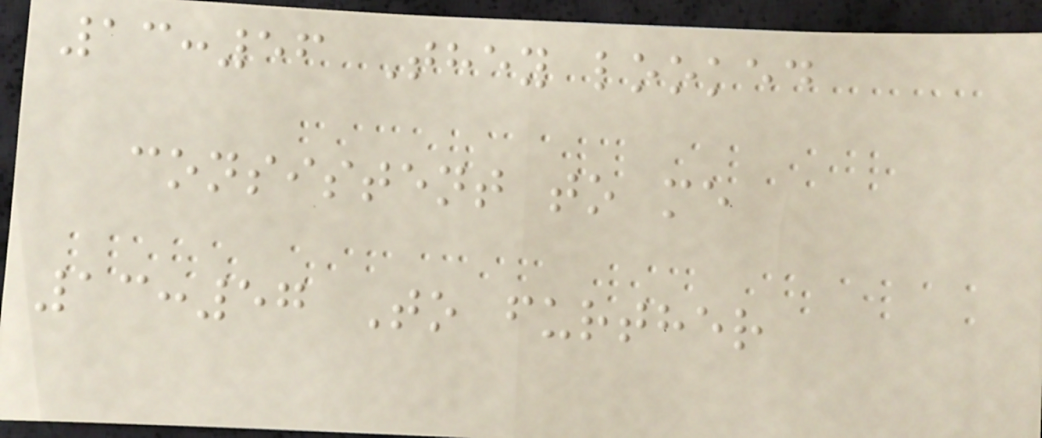13:56 They looked
consistent to me
13:57 To further
